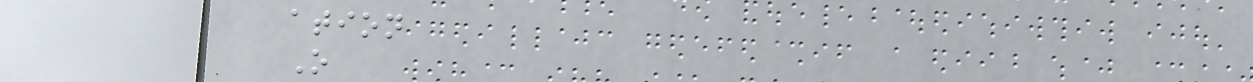ation
O
